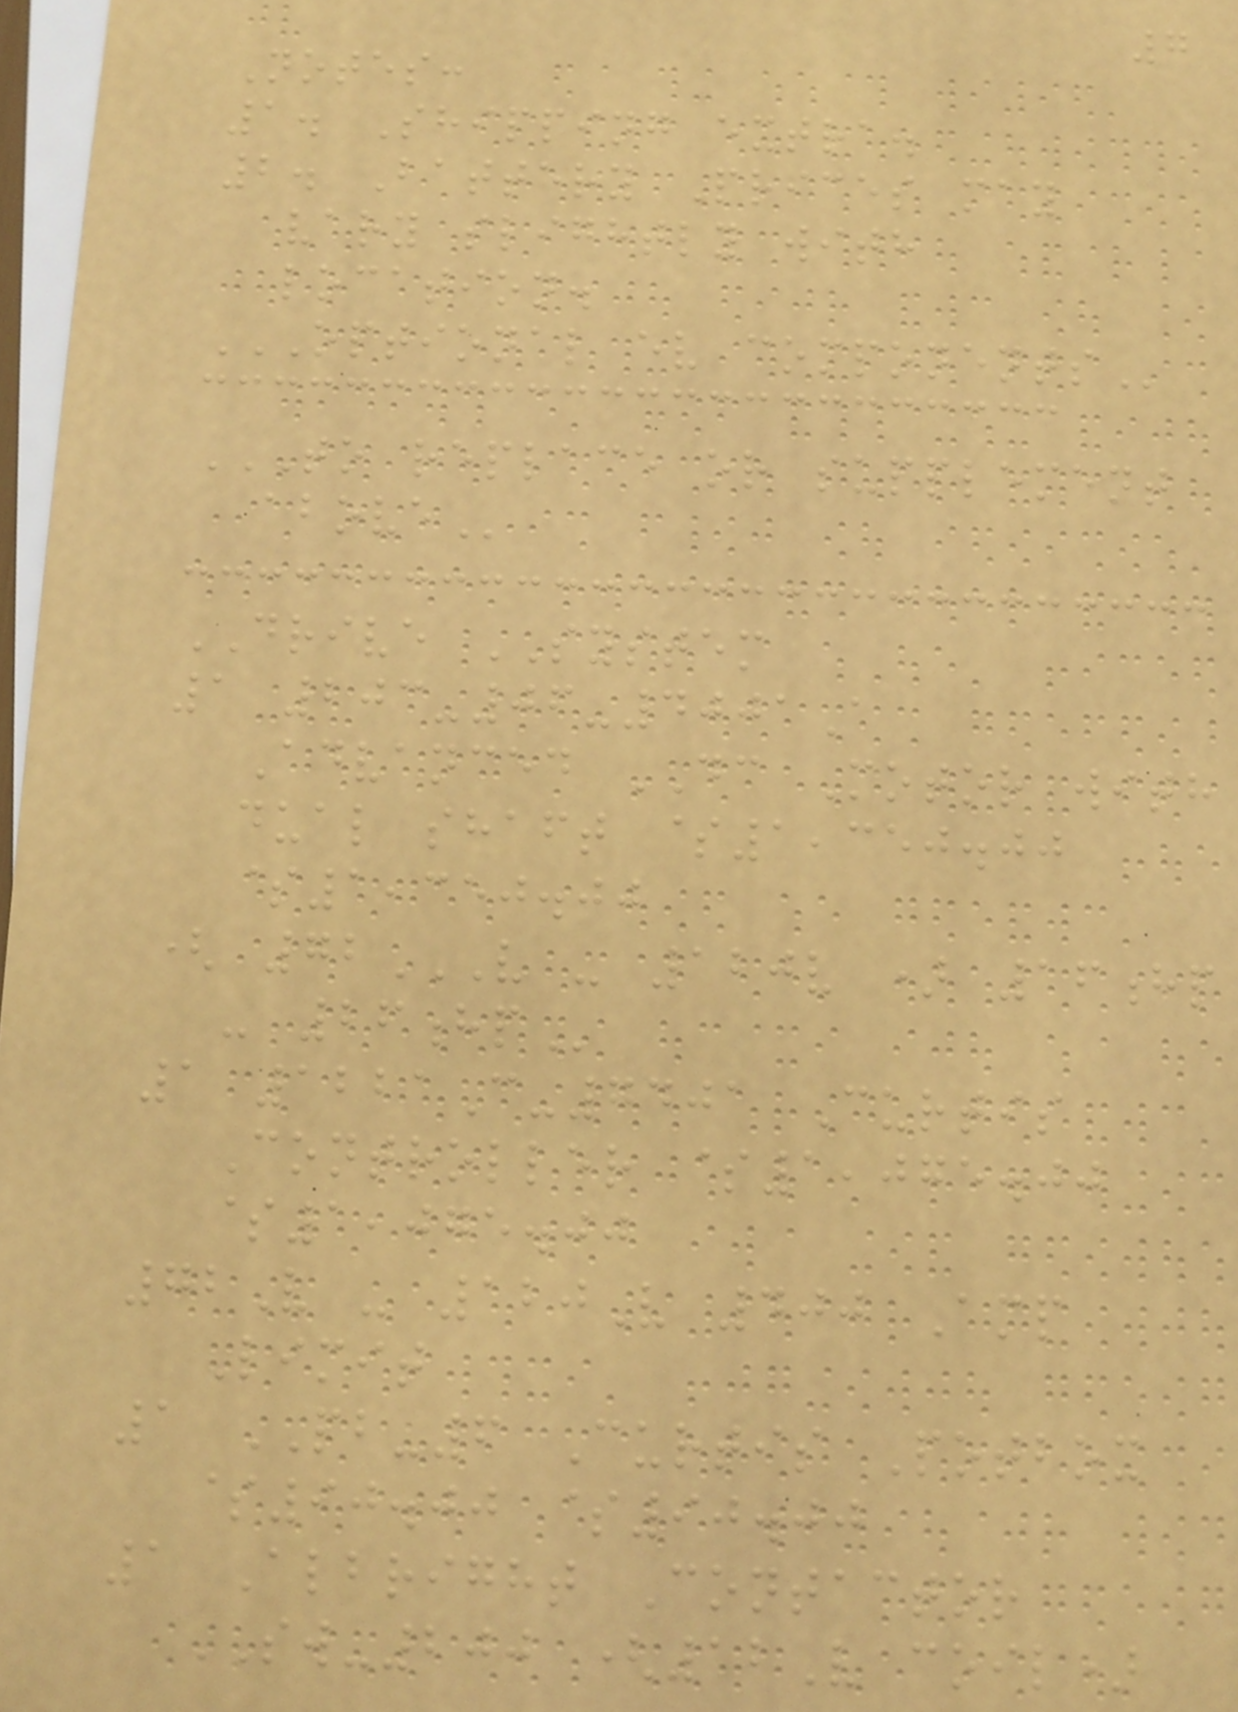7
Notes:
1. Shipping extra.
2. Battery Prices may
vary slightly with
location.
OPTIONAL EV COMPONENTS
TO REPLACE OR SUPPLEMENT
ABOVE
DRIVE SYSTEM
1 203-06-4001A
Advanced DC Motor with
dual shaft $1,350.00
$1,350.00
( 72V - 120V ) 16HP
- 26HP
1 1221C-7401 Curtis
Controller $1,075.00
$1,075.00
72V - 120V 400 Amp
Limit
1 PB-6 Curtis Potbox
$90.00 $90.00
1 Albright Contactor
SW-200 (12V coil)
